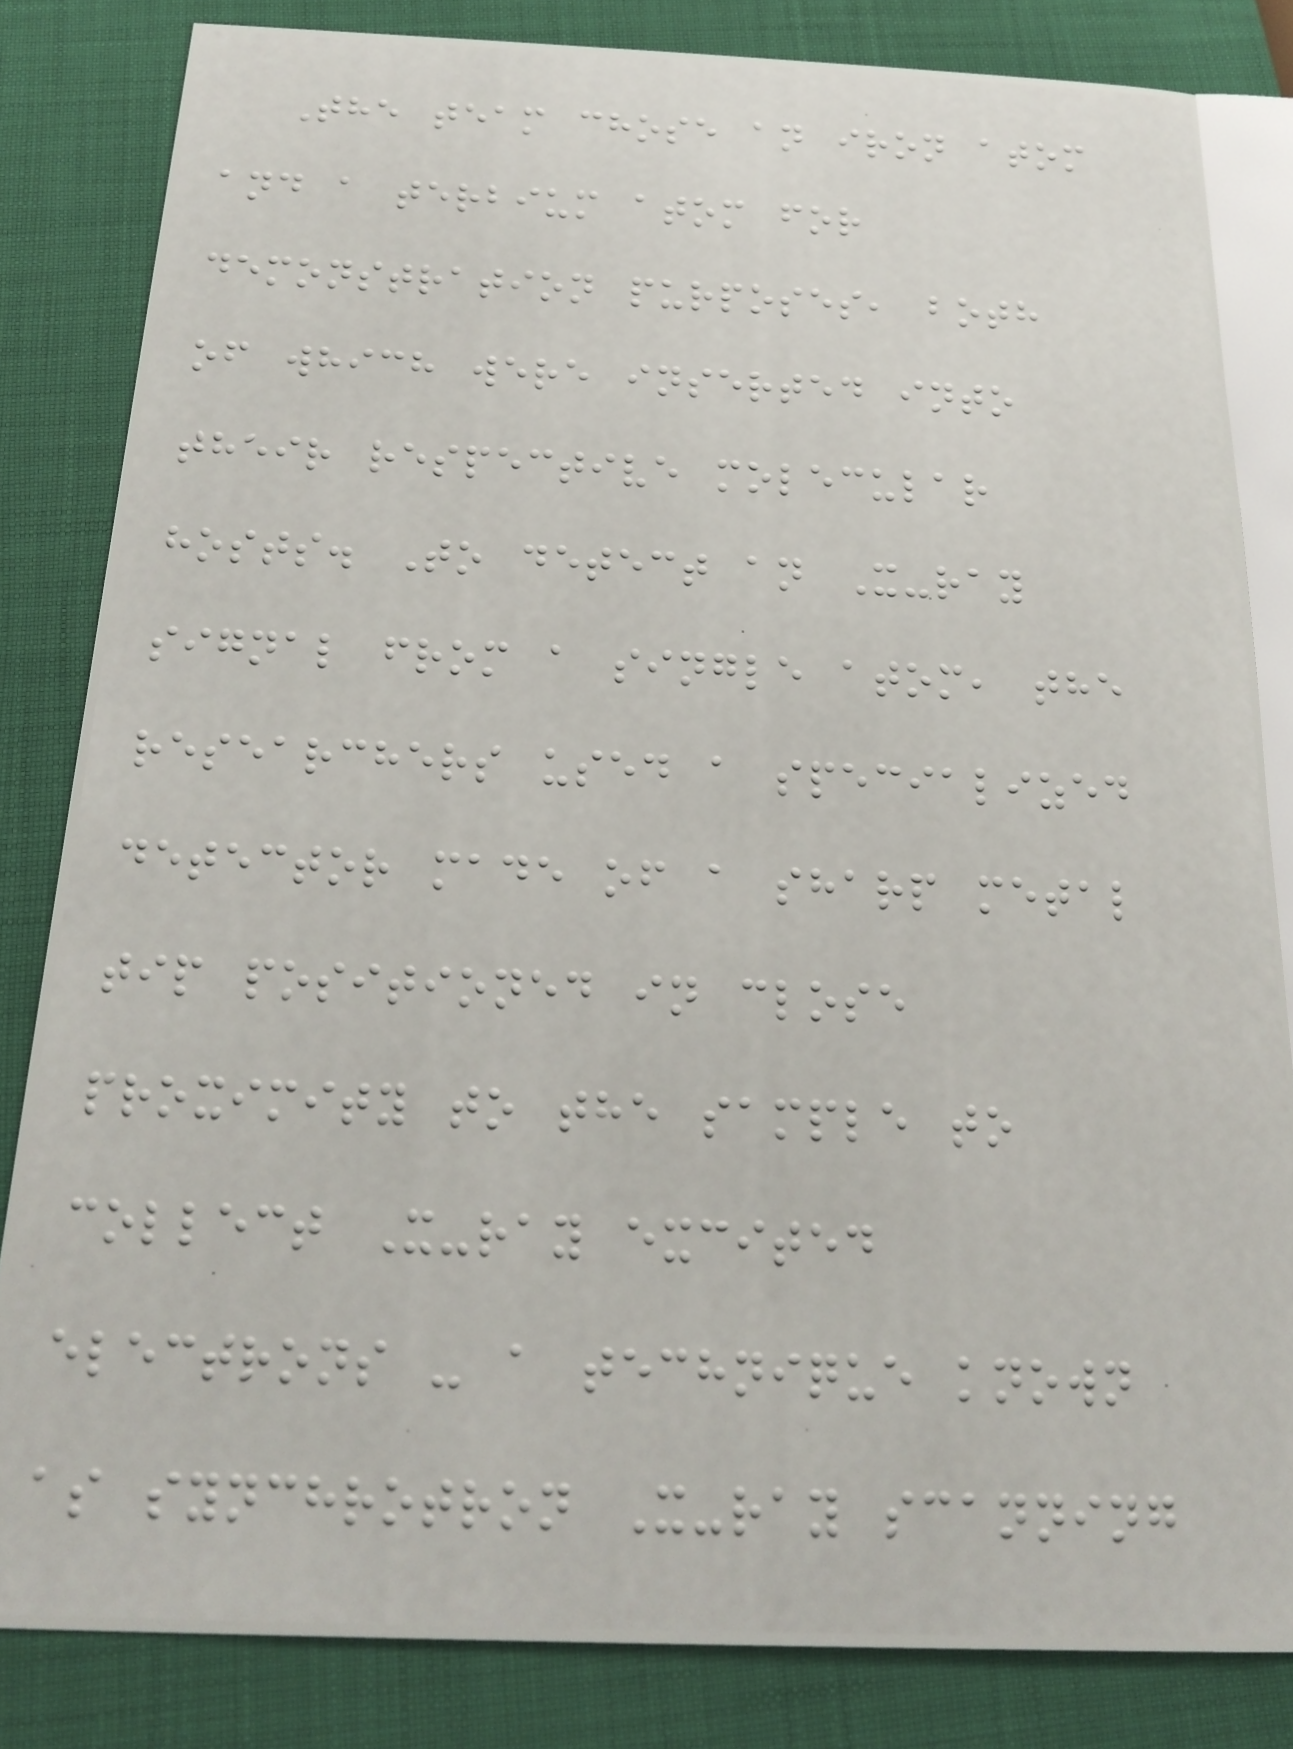The team chose an iron atom
and a terbium atom for
demonstration purposes, both
of which were inserted into
their respective molecular
hosts. To detect an X-ray
signal from a single atom, the
researchers used a specialized
detector made of a sharp metal
tip positioned in close
proximity to the sample to
collect X-ray excited
electrons - a technique known
as synchrotron X-ray scanning
